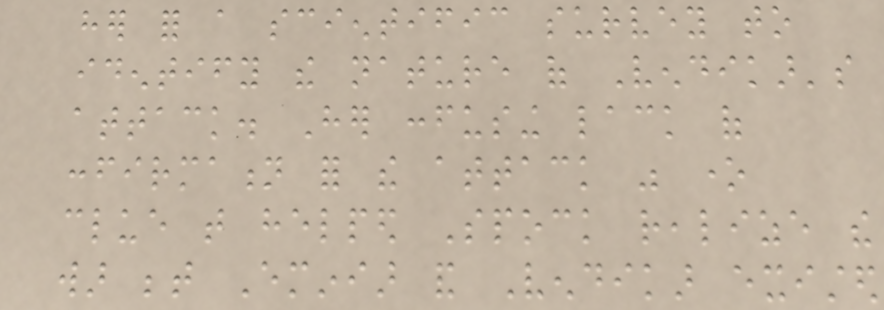her for a scientific survey to
identify the nature of Vendikar's
attack. Her confusing lack of
confirmation for the attack was one
clue that helped Spock realize the
war between Eminiar and Vendikar existed
